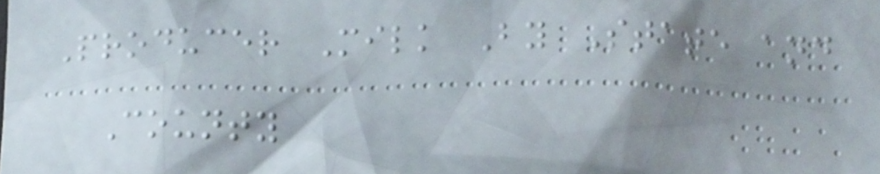Producer Milk By State and
County
